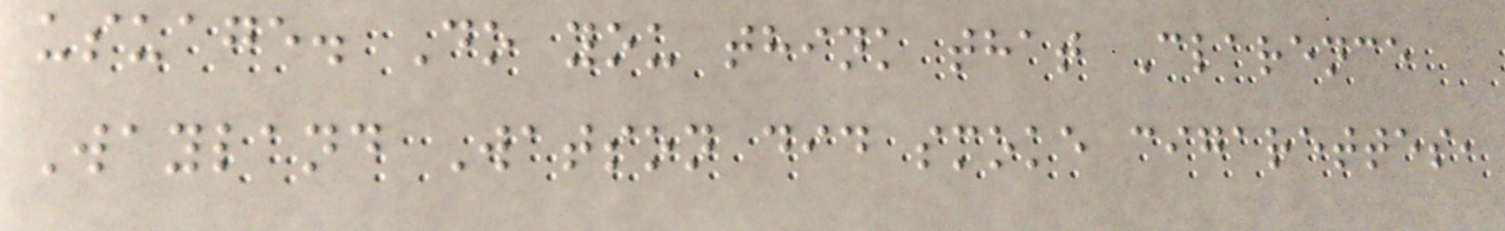usuage. Do you think that Clarence
Wayland Watson did smoke cigarettes,
